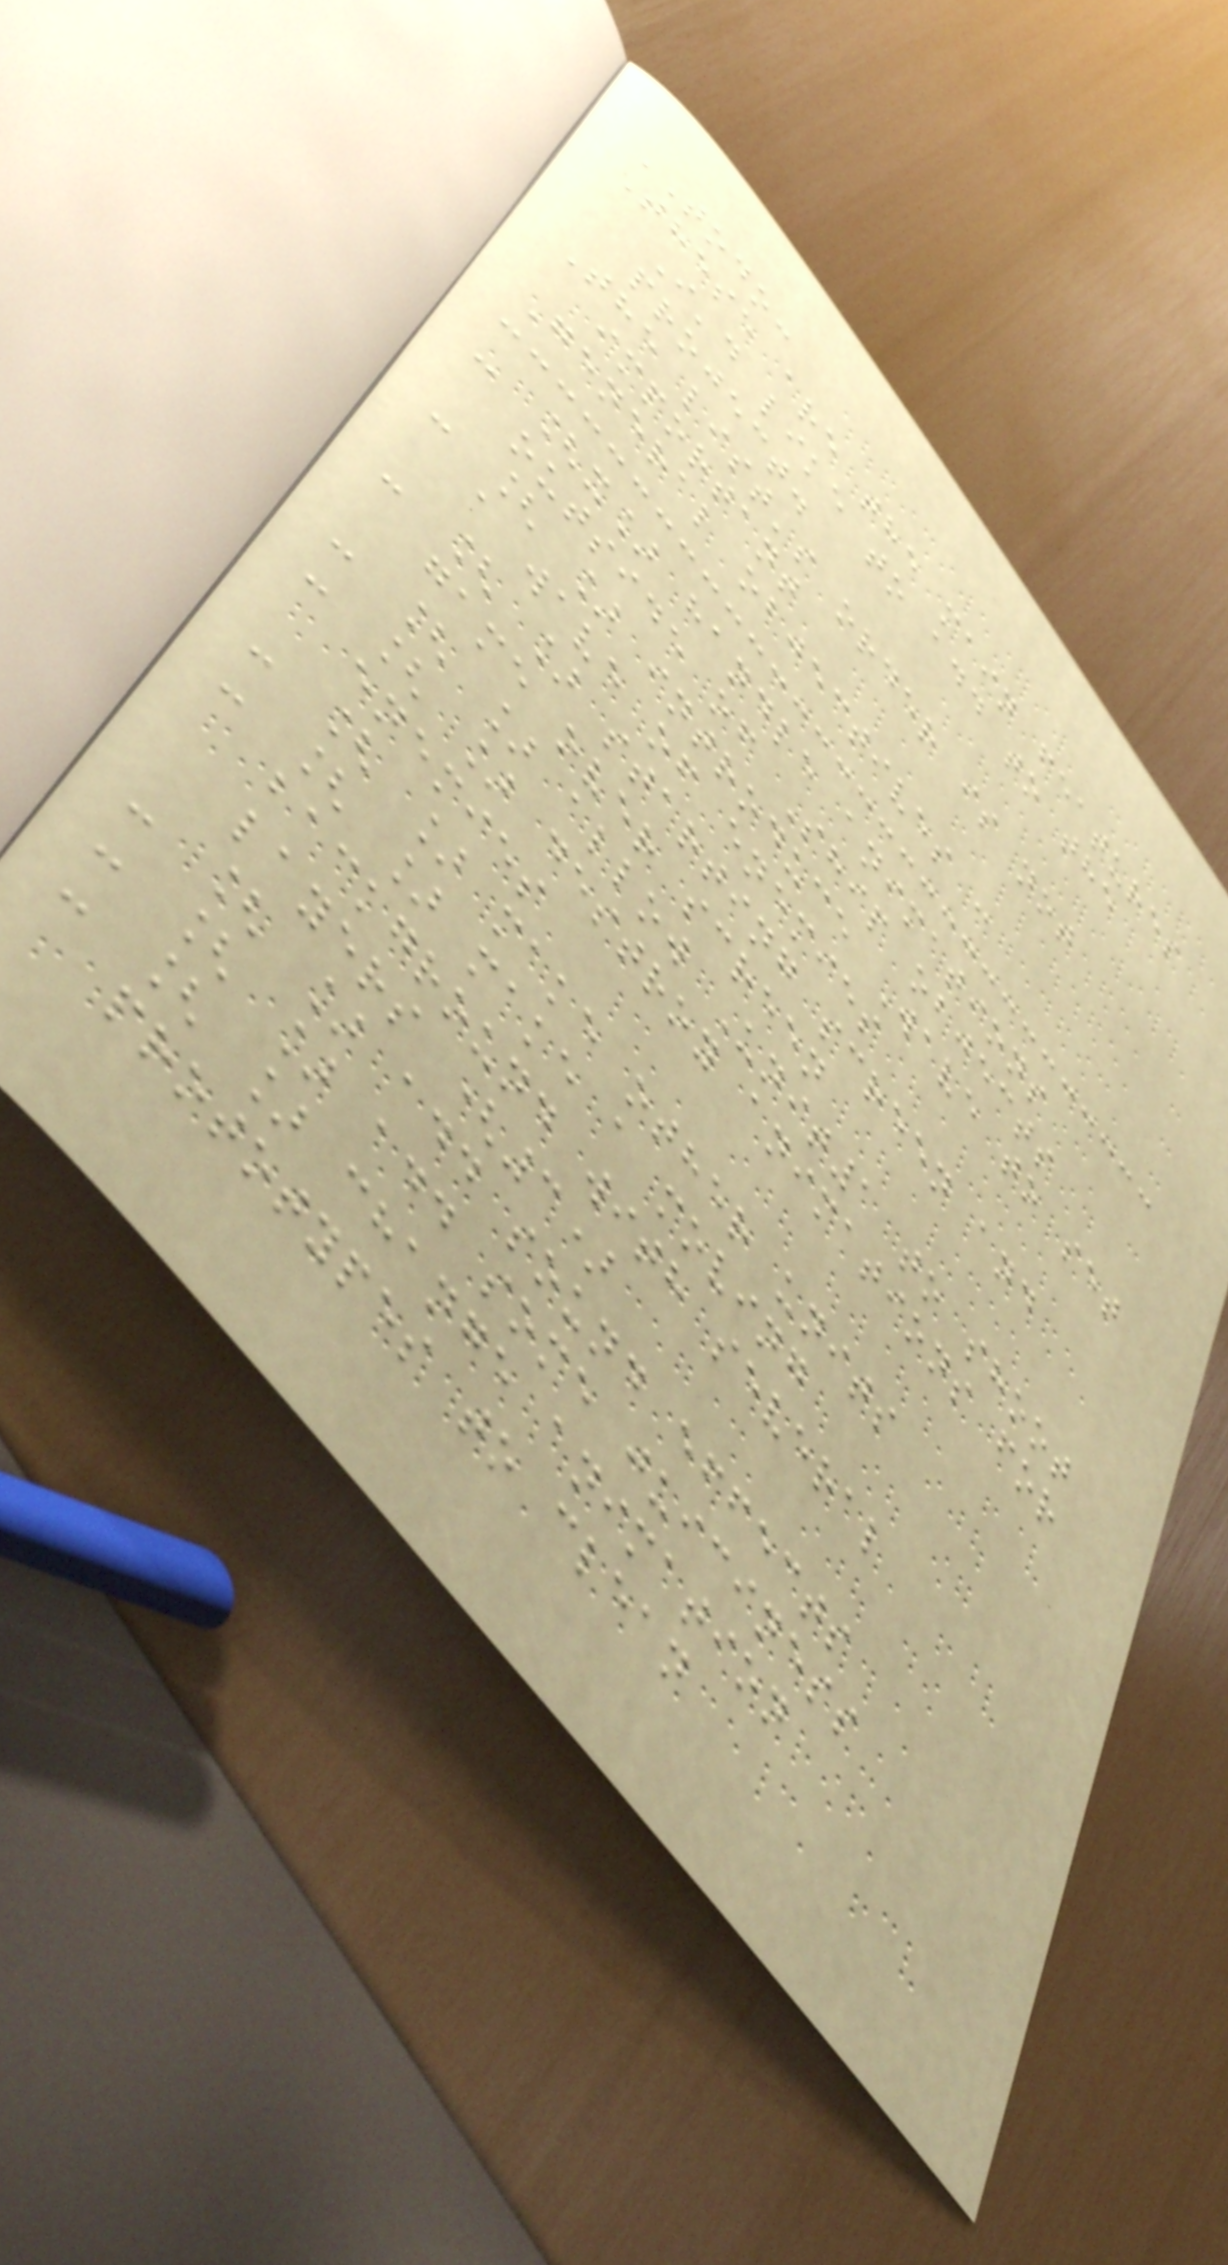TODO:
These are the main features
I'd like to add to the
project.
The list's order is not
important
General objectives :
- [x] handle animations
outside of Ship objects
- [ ] introduce Wave to set
a wave of enemies
- [ ] starting screen and
game over screen
- [ ] allow Unit1 to shoot
- [ ] destroy animations for
enemies
- [ ] make other units
- [ ] make a moving
background with several
layers (3)
- [ ] add sound effects
- [ ] add some juiciness
- [ ] change animation
prototypes to clean
